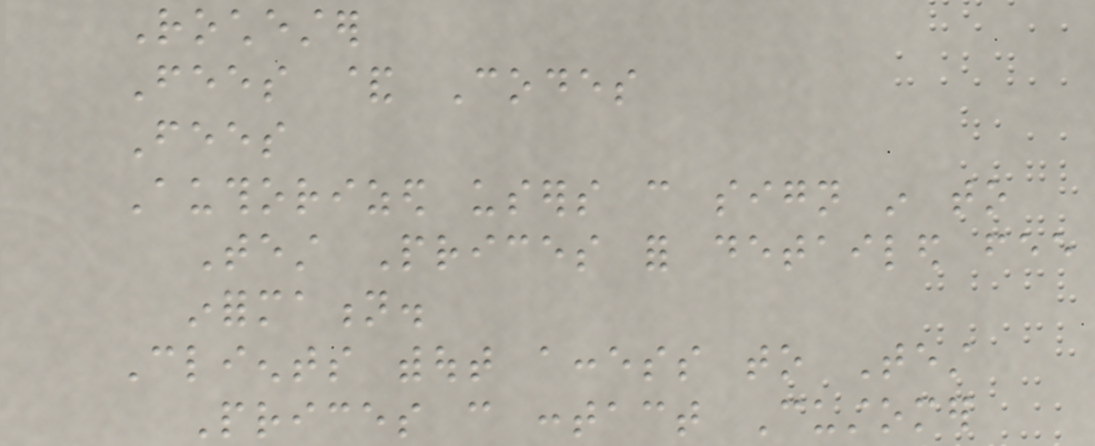Rochester
Fees & Codes
Fees
Authorized users can sign in to
Test Prices for detailed fee
information.
Clients without access to Test
Prices can contact Customer
